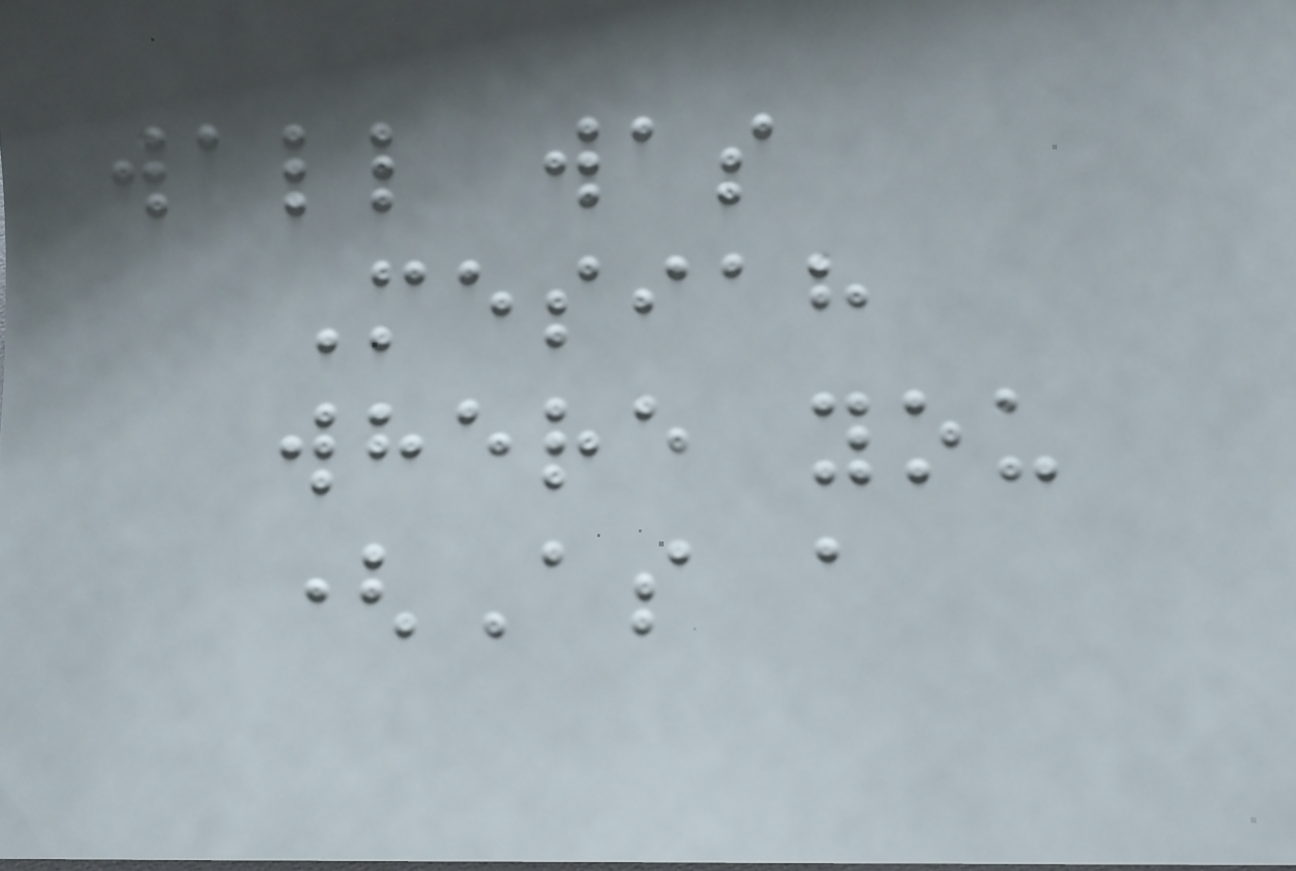wall was
Mesiah
where you
(As a
